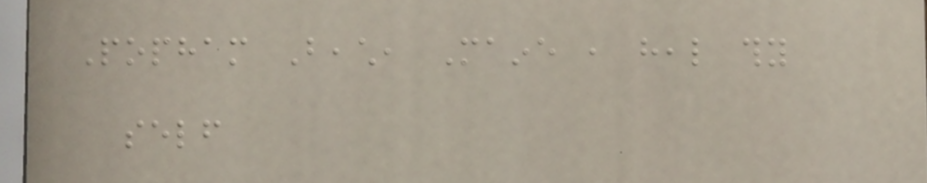Popham Beach, Maine , heal thy
self
